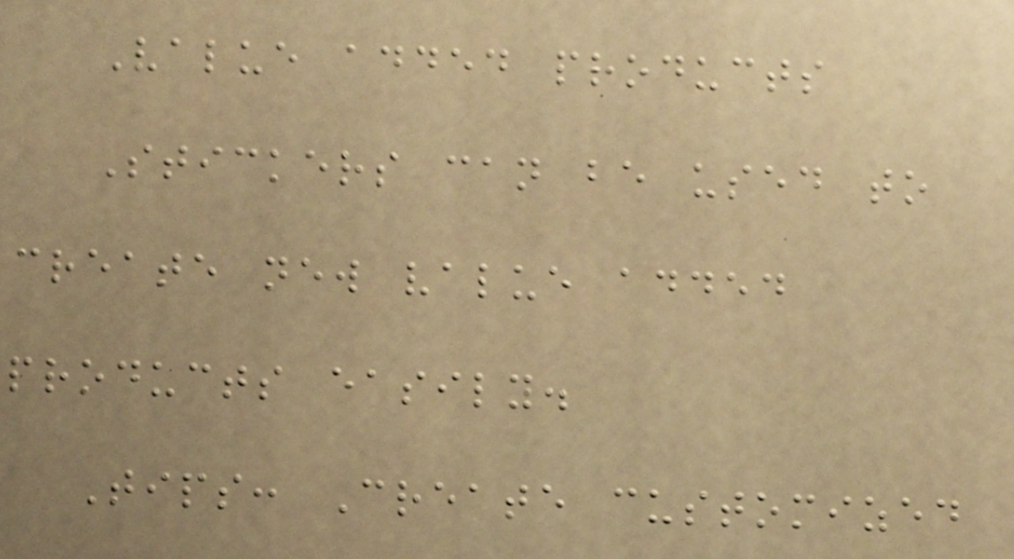Value added products
Stickers can be used to
create new value added
products easily.
Tips: Create customized
